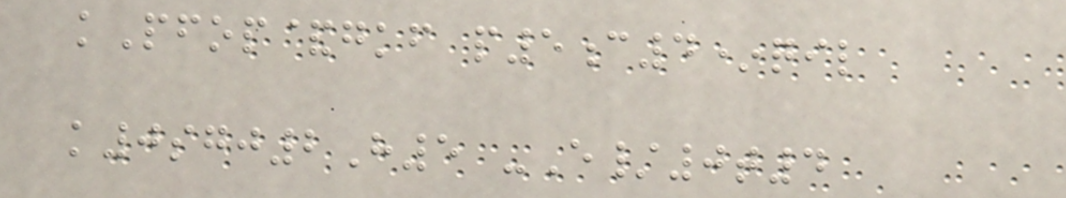kPfop&gkf p5c4*qil
k0sgj2H5 -E/0t4
